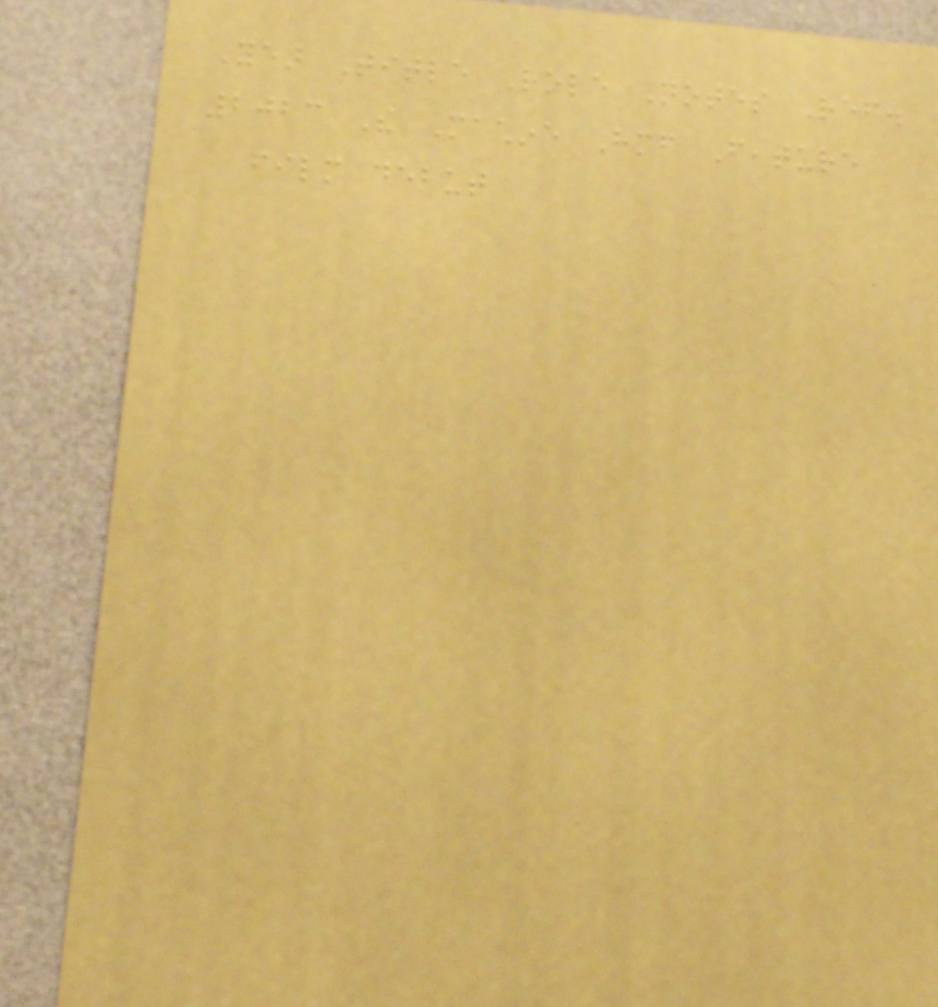Year Title Role Notes Ref.
2023 The Machine Himself Feature
film debut
